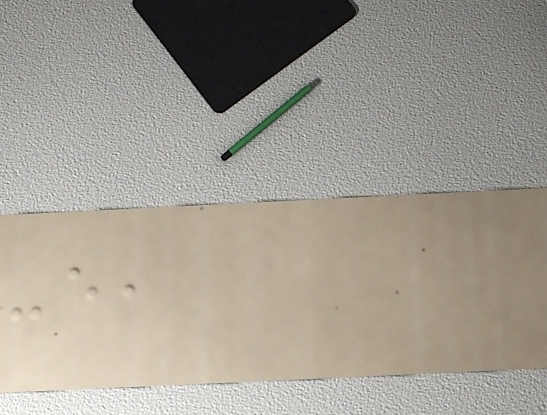-e,
